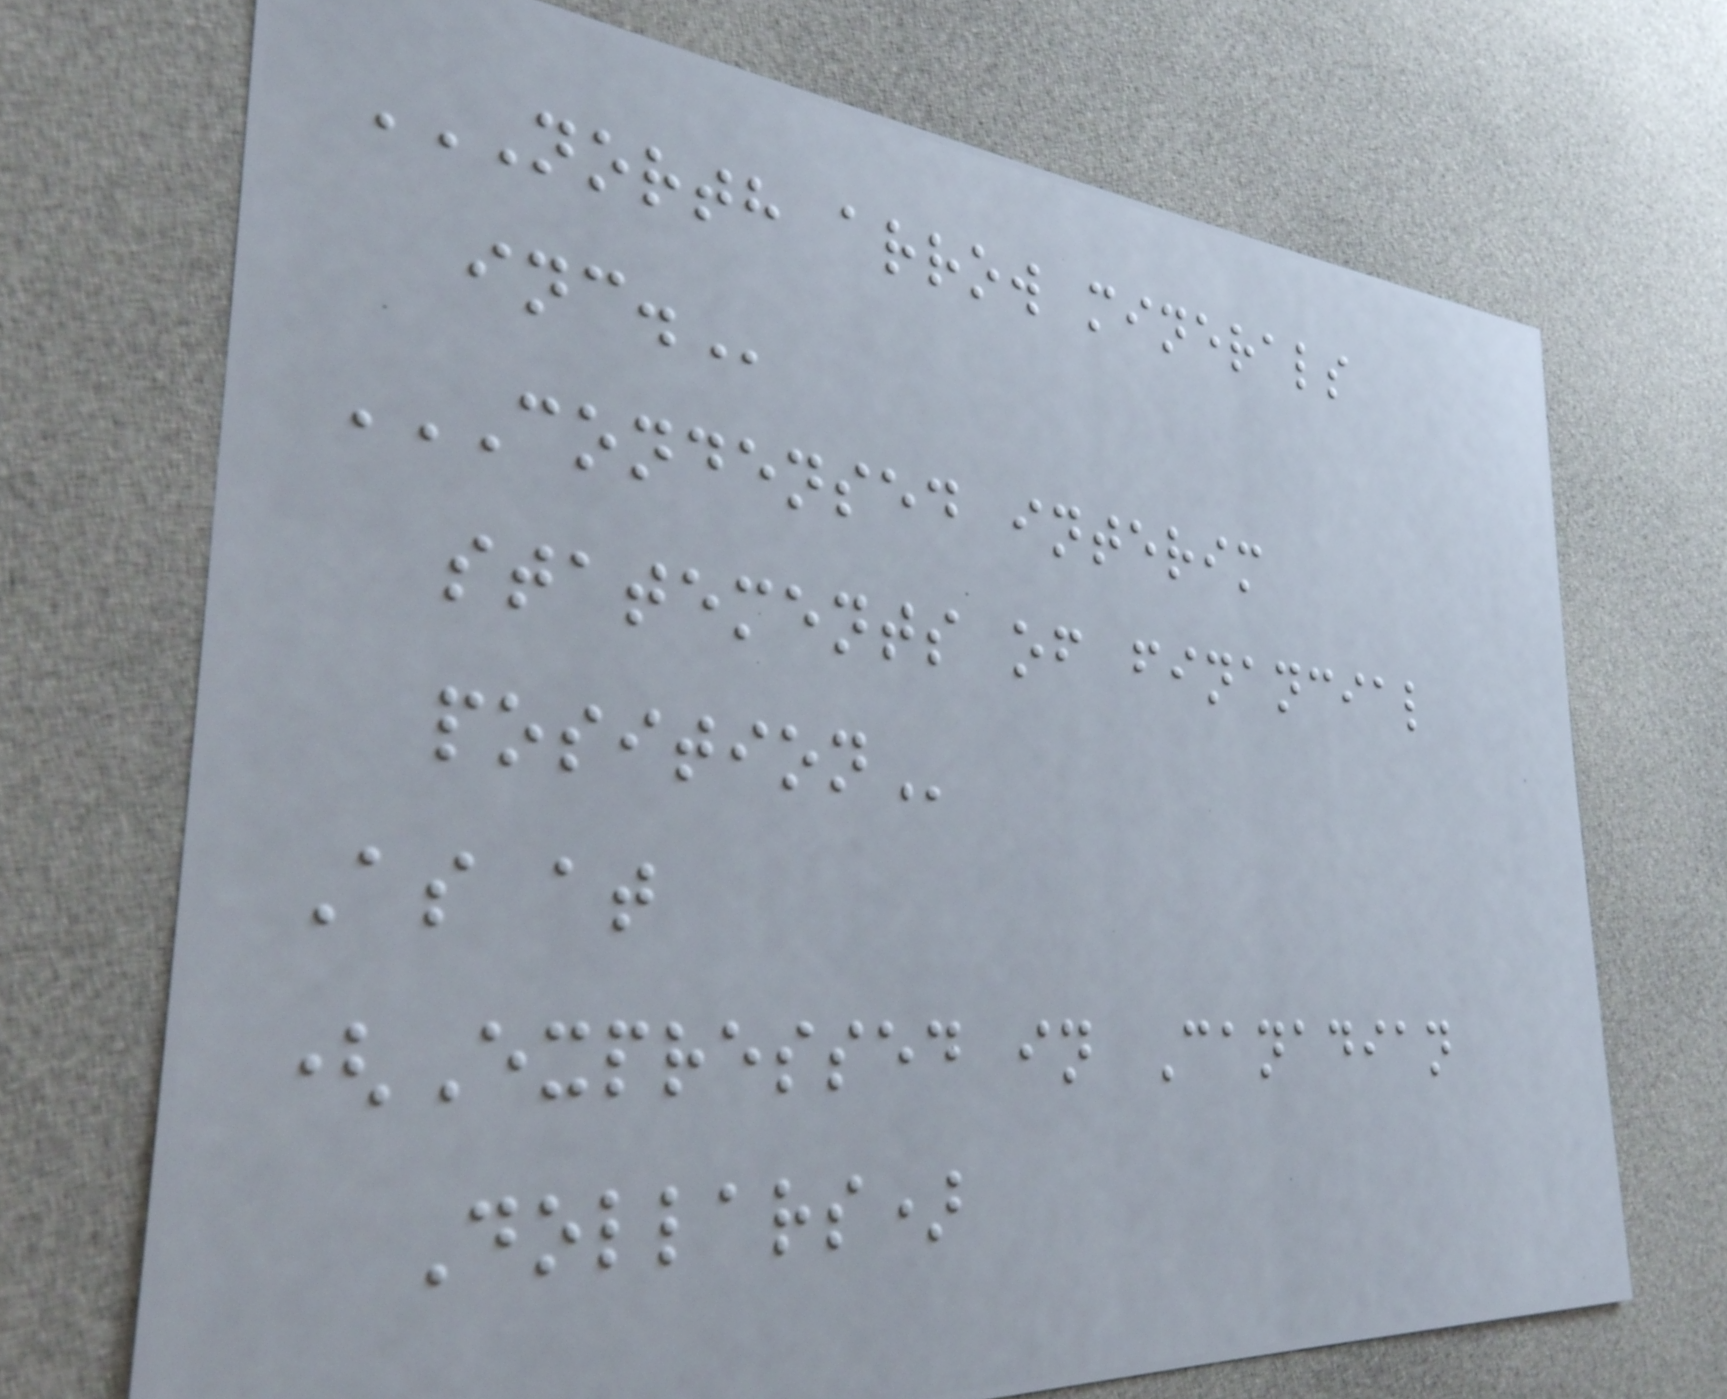NORTH ARROW MINERALS
INC.
CONDENSED INTERIM
STATEMENTS OF FINANCIAL
POSITION
As at
(Expressed in Canadian
Dollars)
